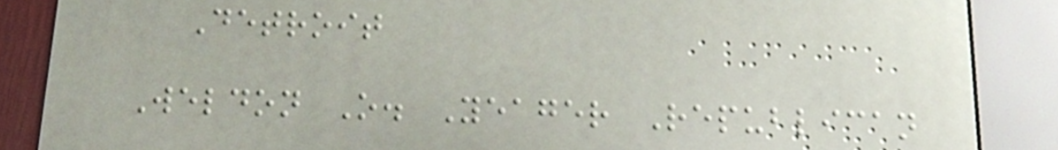Detroit
Weldon O. Yeager Republican
